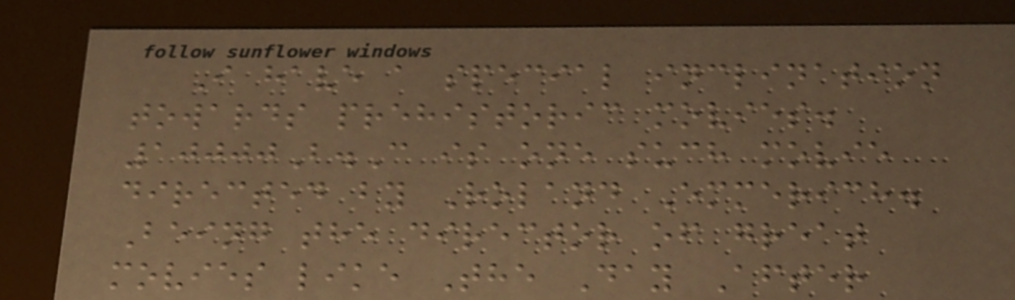I have a special inclination
towards prehistoric movies.
10000B.C is one such movie
directed by Roland Emmerich.
Being the director of great
movies like The Day After
